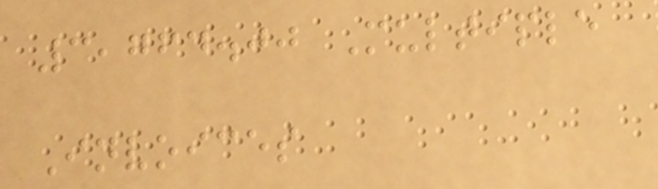3,764.00 Multiple
Invoices
